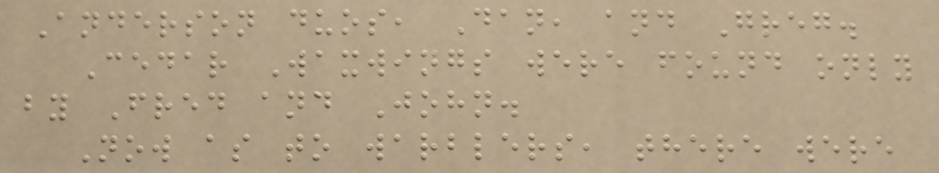Anderson duos, Dan, and Greg.
Cedar Waxwings were found only
by Fred and John.
Now as to warblers, there were
